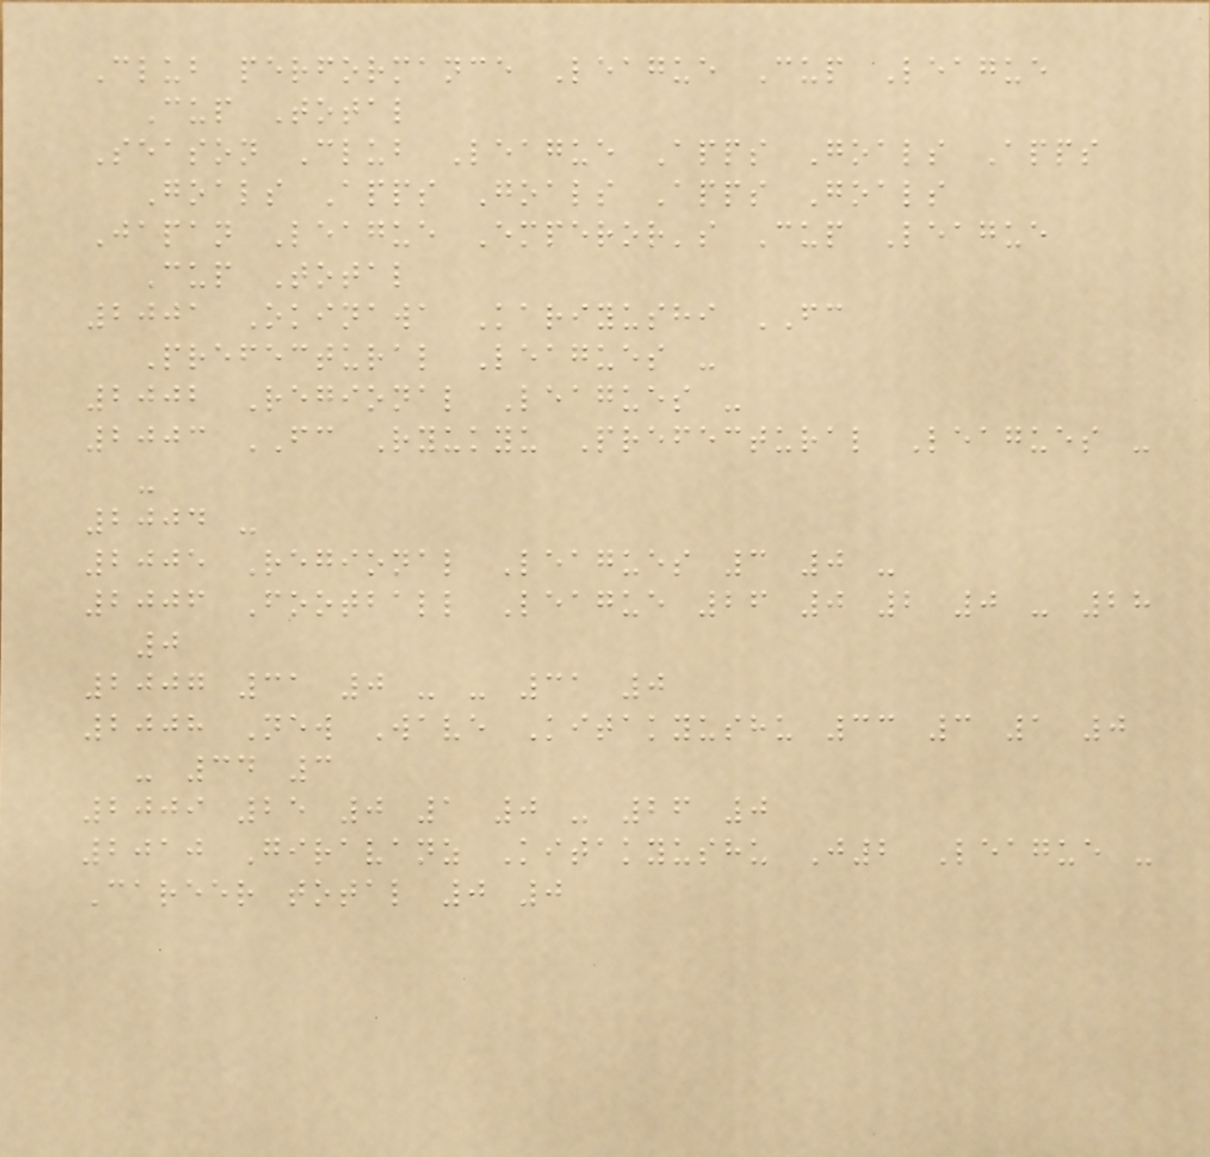Club performance League Cup League
Cup Total
Season Club League Apps Goals Apps
Goals Apps Goals Apps Goals
Japan League Emperor's Cup League
Cup Total
2001 Okinawa Kariyushi FC
Prefectural Leagues -
2002 Regional Leagues -
2003 FC Ryukyu Prefectural Leagues -
-
2004 -
2005 Regional Leagues 3 0 -
2006 Football League 26 0 2 0 - 28
0
2007 31 0 - - 31 0
2008 New Wave Kitakyushu 33 3 1 0
- 34 3
2009 25 0 1 0 - 26 0
2010 Giravanz Kitakyushu J2 League -
Career total 0 0
